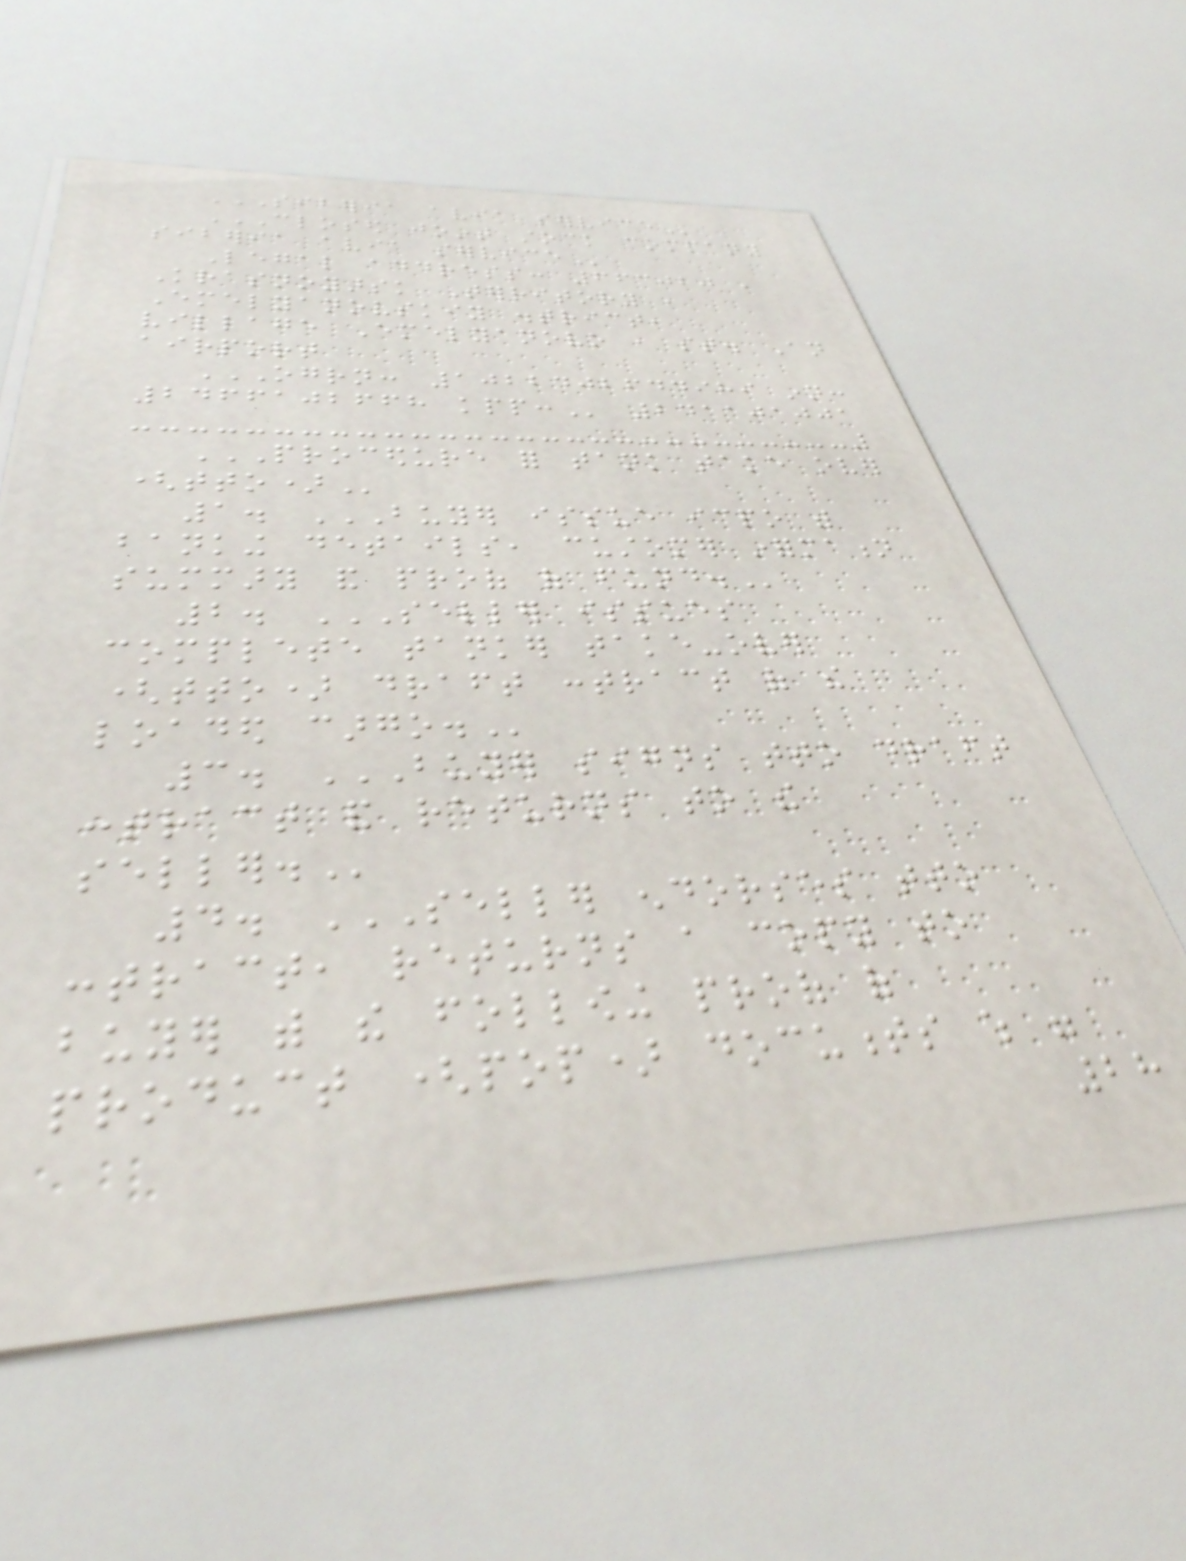SIBERIA AVIA SERVICE
CLOSED JOINT STOCK COMPANY
SIBERIA AVIA SERVICE
Legal address: 663020 ,
Krasnoyarsk Territory ,
Emelyanovskiy district,
village Emelyanovo , st. An
airport
OGRN: 1022402644989 INN:
2466102668 KPP: 241101001
PROCEDURE FOR TANK TAKE OVER
(TTO)
1. BUYER ISSUE ICPO WITH
BANKING DETAILS, CUSTOMER INFORMATION
SUMMARY AND PROOF OF FUND.
2. SELLER ISSUES
COMPLETE TANKER TAKE-OVER
(TTO) DRAFT CONTRACT OF THE
LOADED CARGO.
3. BUYER SIGNS TTO DRAFT
CONTRACT AND RETURNS TO THE
SELLER.
4. SELLER ENDORSES TTO
CONTRACT, RETURNS A COPY TO
BUYER WITH THE FOLLOWING PROOF OF
PRODUCT (POP) DOCUMENTS WHICH WERE
28
